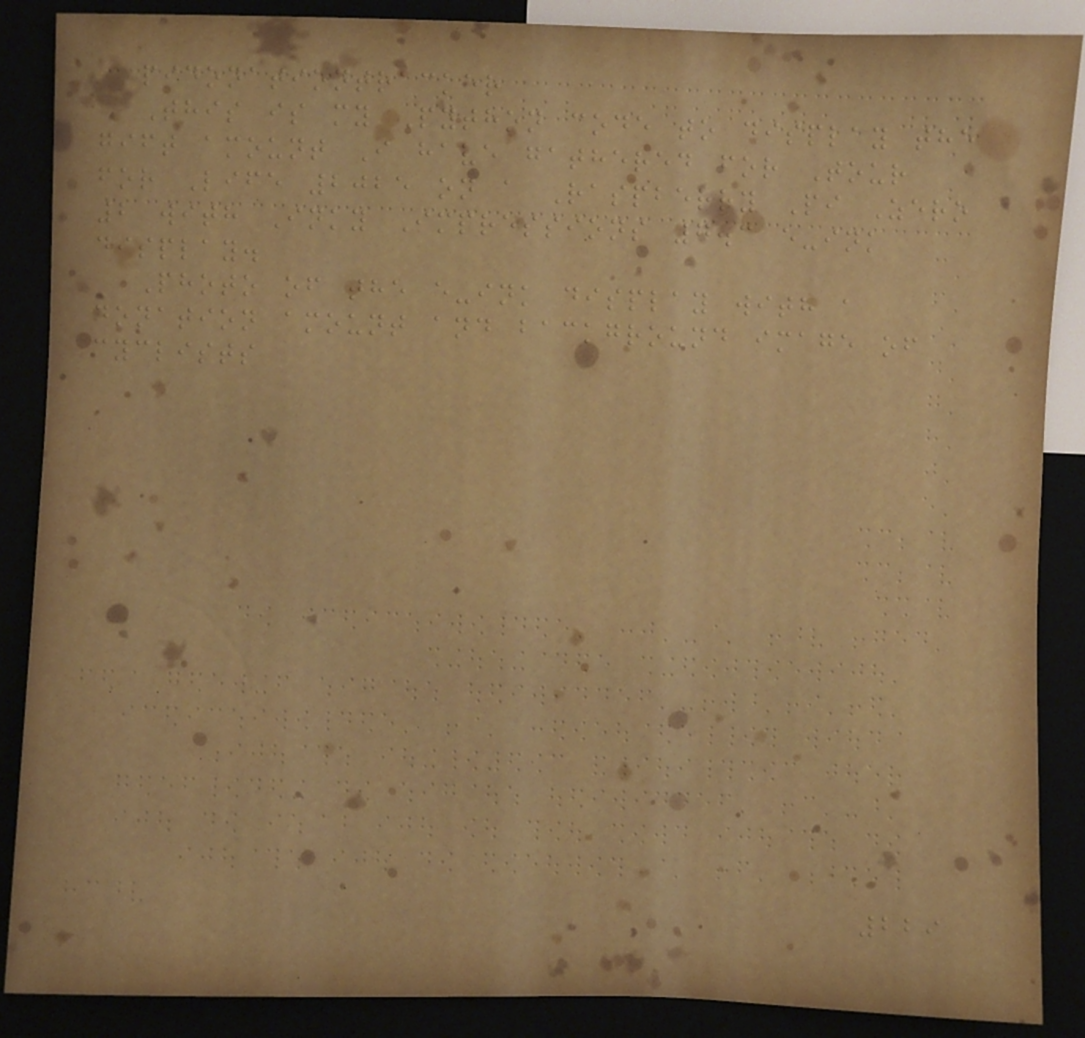pidonationtracker
This is my Python code to display the
gift amount I have gathered for Tour
for Life 2025 on a Raspberry Pi Zero
2 with Inky Impressions 7.3 e-ink
display.
Photo of the e-ink display with a
donation amount and background image of
cyclists
229
